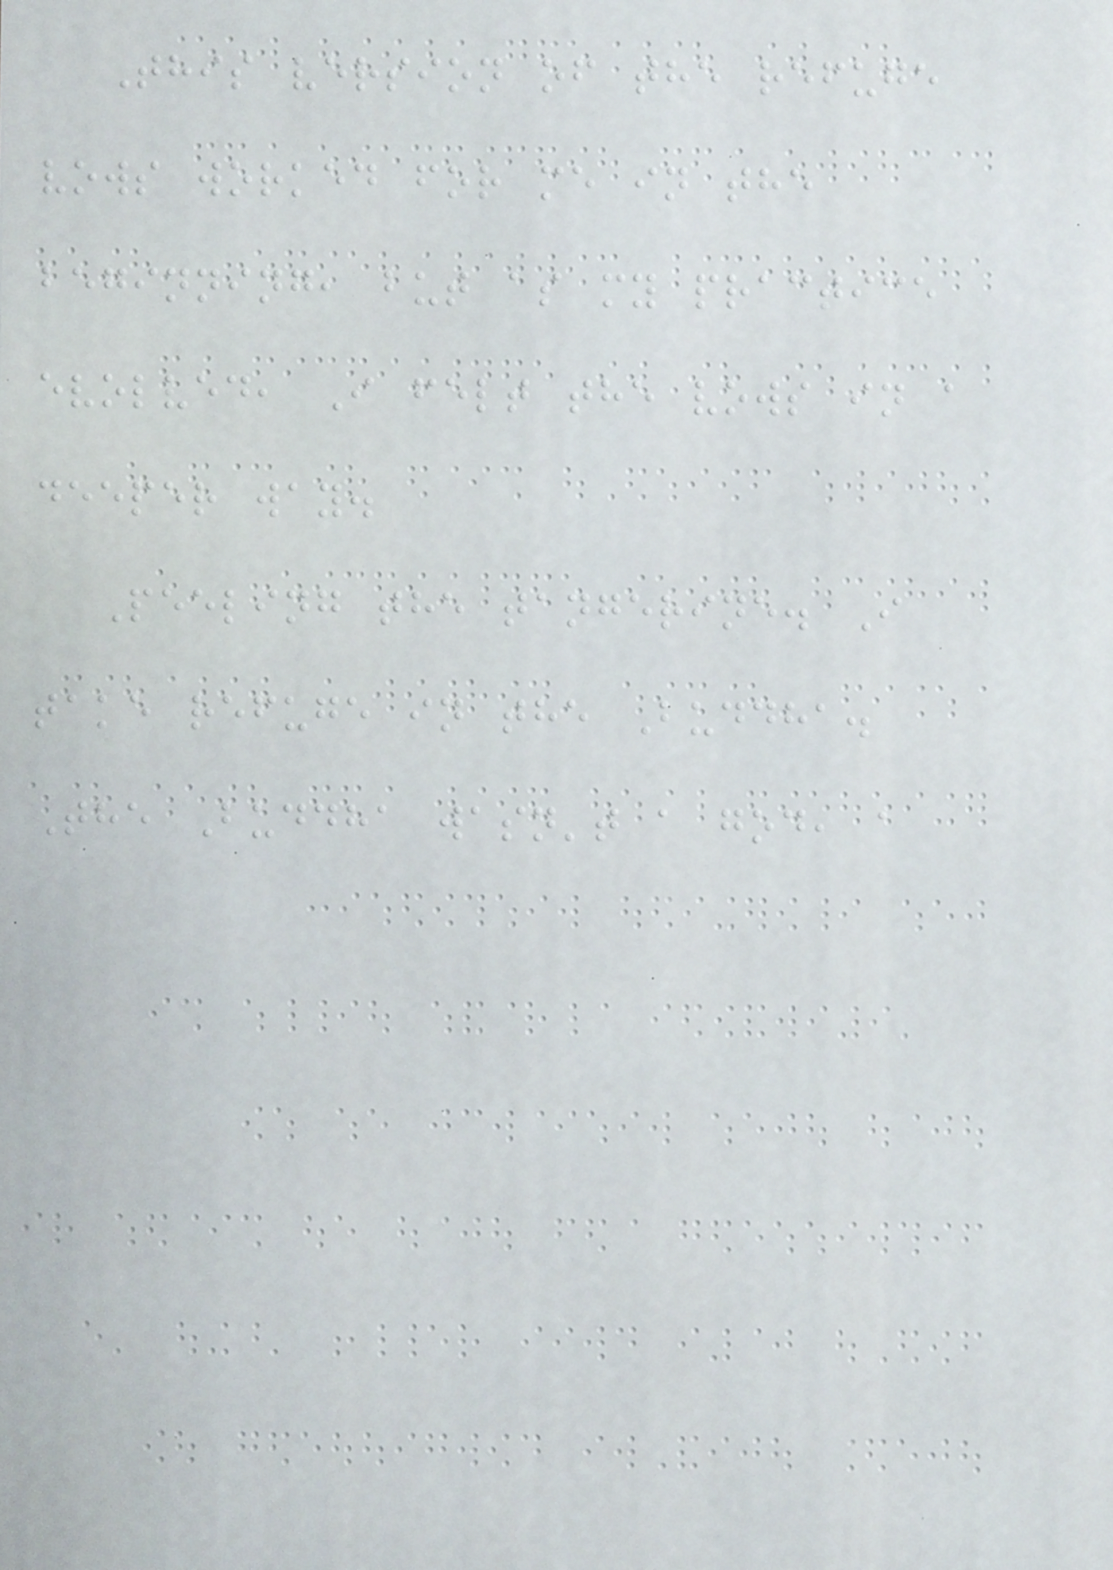This version of the refuge
vows worked for me in the
beginning, but as my practice
evolved, I felt the vows in a
deeper way.
Peeling the tangerine. I
take refuge in the Buddha.
The Buddha wasn't a god, a
